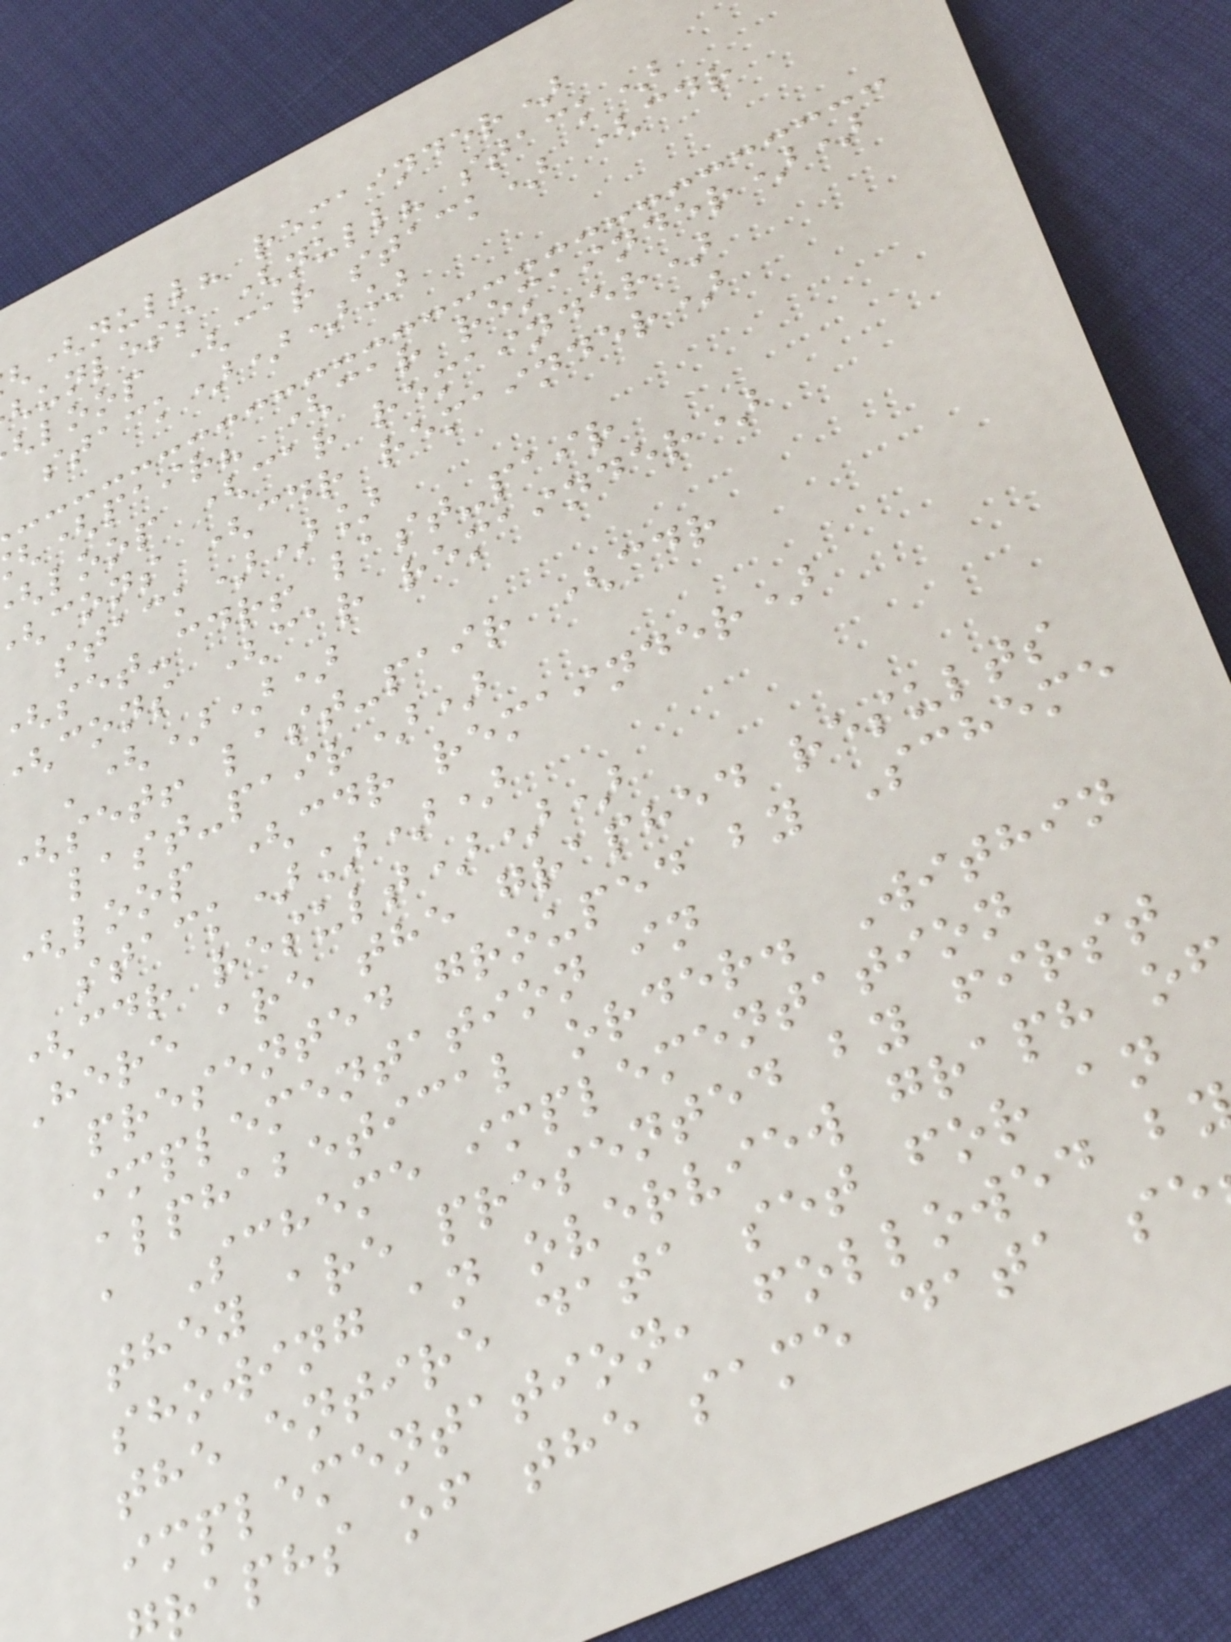(null? remainder)
unless (null? stack)
loop (car stack) (cdr
stack)))]
(pair? (car remainder))
loop (car remainder)
cons (cdr remainder)
stack))]
set-cdr! last-pair
cons (car remainder)
'()))
(set! last-pair (cdr
last-pair))
(loop (cdr remainder)
stack)]))
(cdr result)))
Here are the graphed results
presented grouped by Scheme
implementation in
alphabetical order. Within
a Scheme implementation
they are presented by first
showing an overview graph of
the entire data set for an
implementation, followed b
raphs of the same data se
